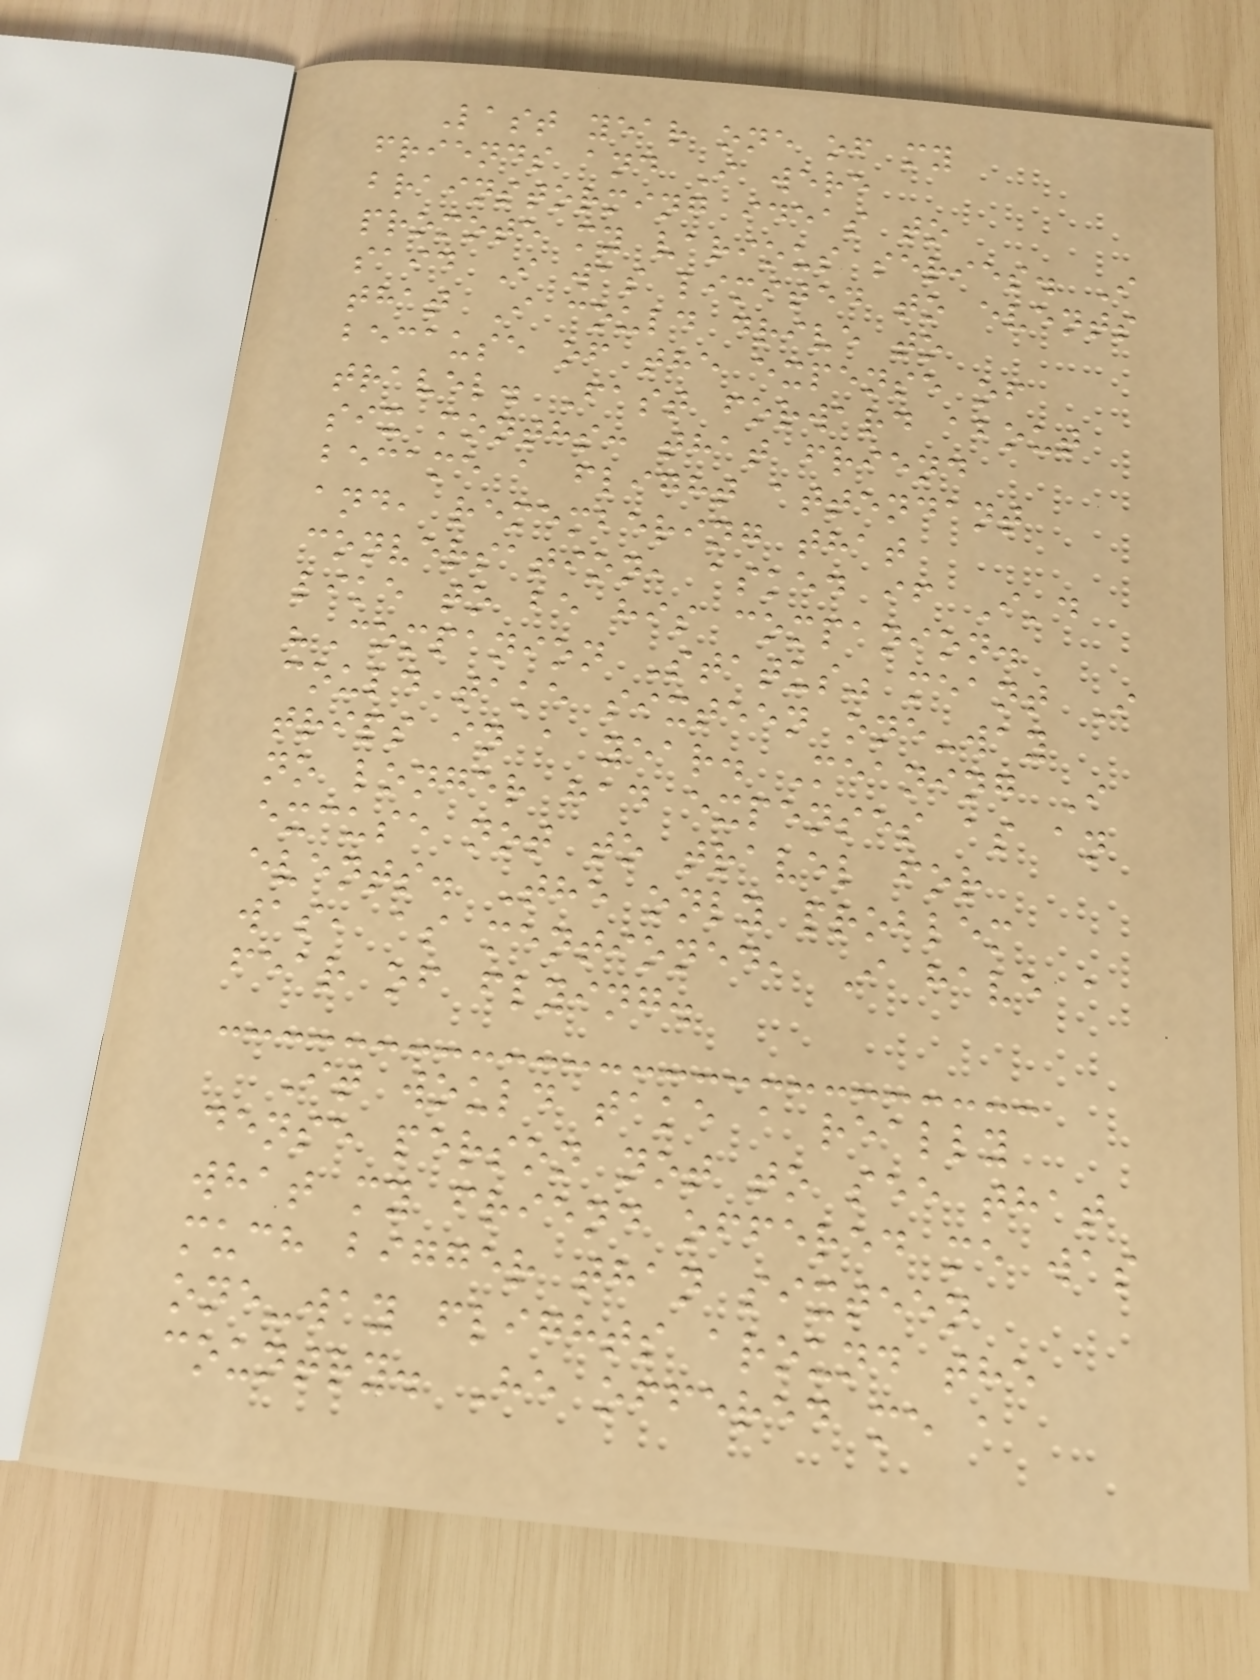Last year one of my
friends and I were
brainstorming ideas to
promote my various series. I
said I was limited to events
that I could drive to
because of the expense of
travel. Fast forward about
six months: that friend
became a flight attendant
and, remembering that
conversation, asked if I'd
like to be his companion.
"Companion Status" meant I
could take sixteen one-way
trips in a year. Meaning I
no longer had expenses as an
excuse not to travel for
events. The only problem
was, as mentioned, I have a
fear of flying.
It would take a really
dense person not to see that
what my friend offered me was
much bigger than sixteen
one-way flights around the
country. He offered me a
